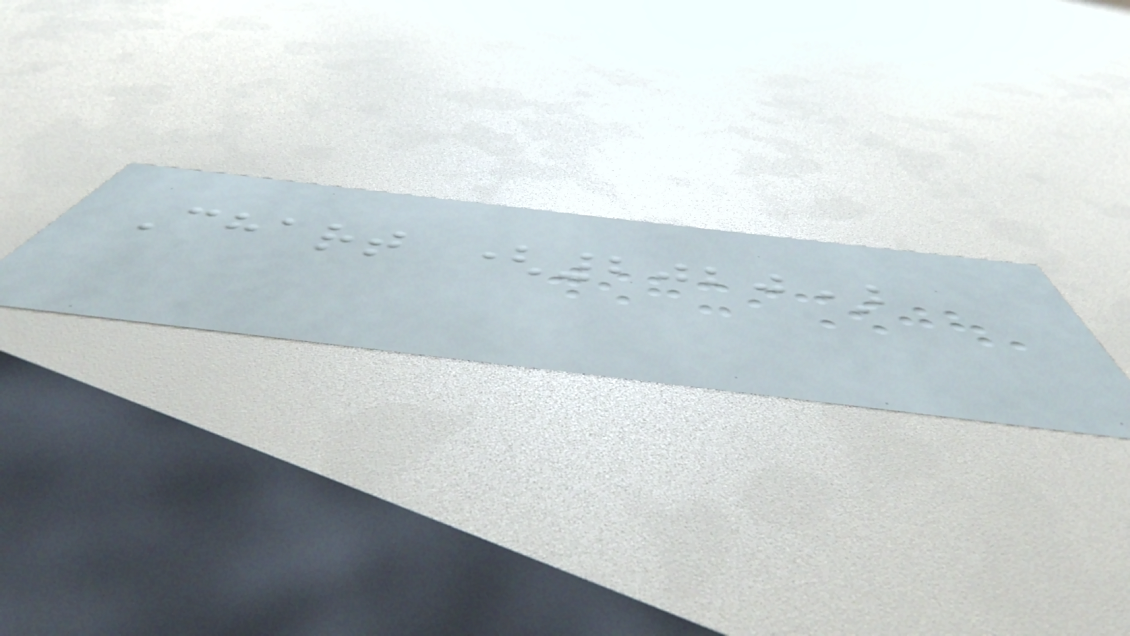Chart (2020)
